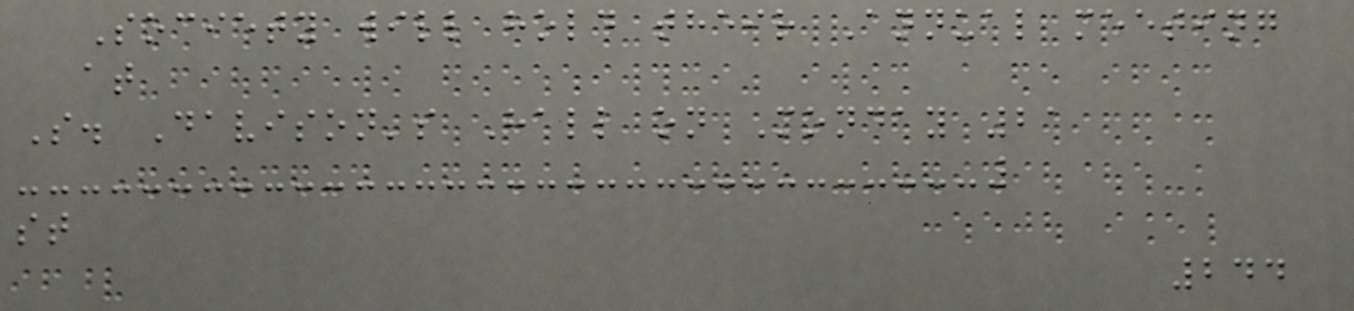Society will hold their Annual meeting
at
S. Davison's Hall on Monday 21
st
244
